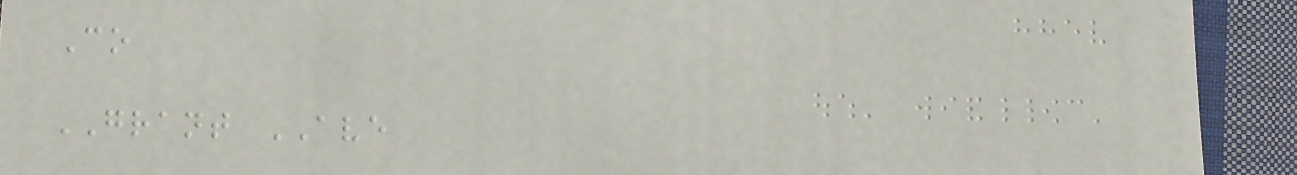Co
GRANT AVE
